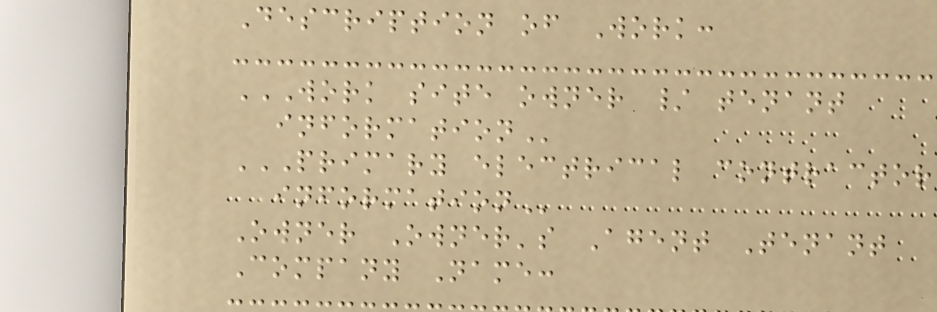Description of Work:
WORK SITE OWNER / TENANT
INFORMATION
PRIMARY ELECTRICAL CONTRACTOR
INFORMATION
Owner Owner's Agent Tenant
Company Name:
